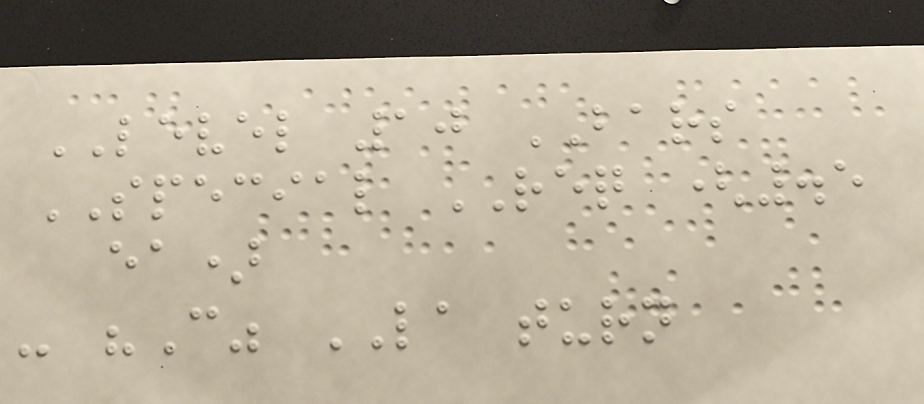LEVEL 10 BARS
SPECIAL REQ (.5
ea)
- "C" LA turn
